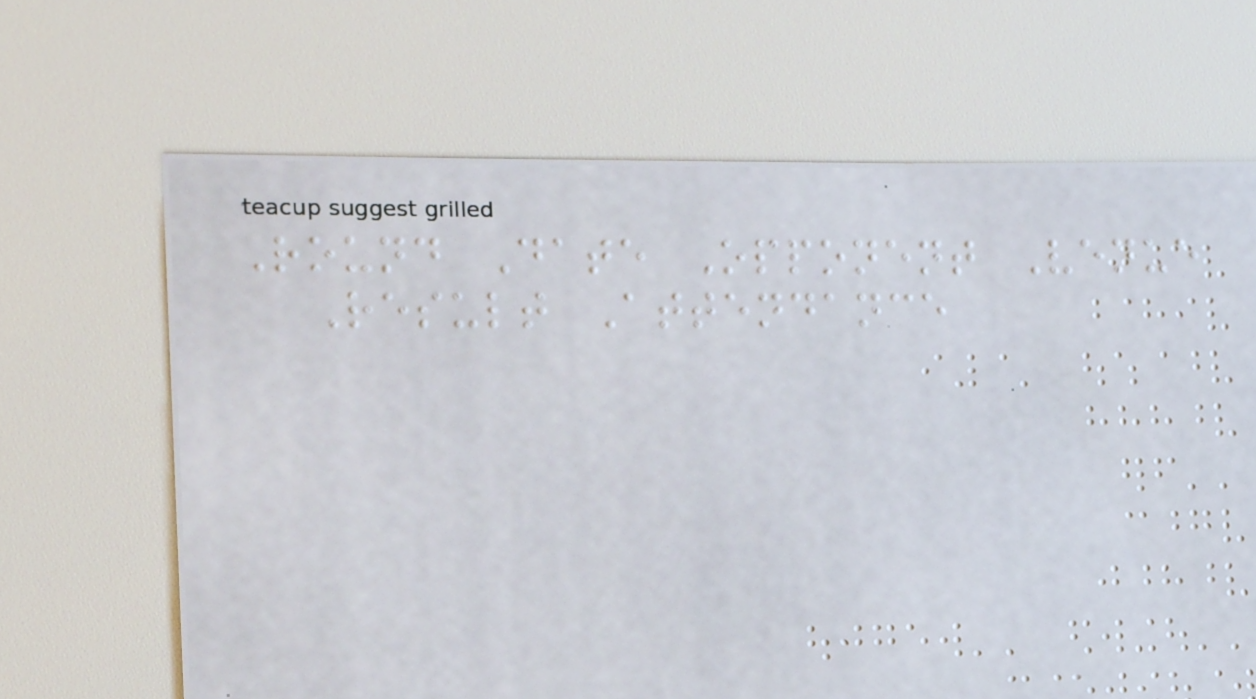Round Date Opponent Venue
Result Attendance
